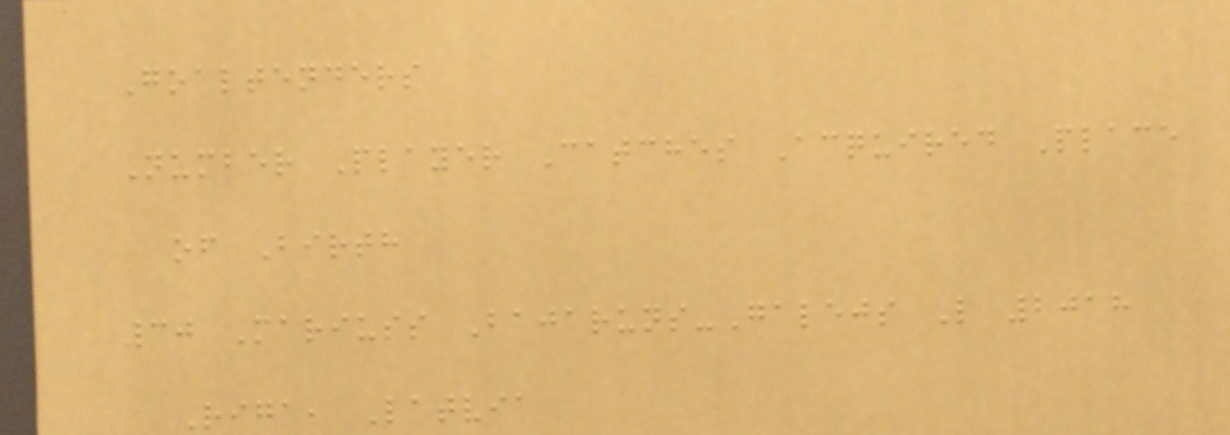Goaltenders
Number Player Catches Acquired Place
of Birth
30 Mariuss Bajaruns-Galejs L 2018
Riga, Latvia
